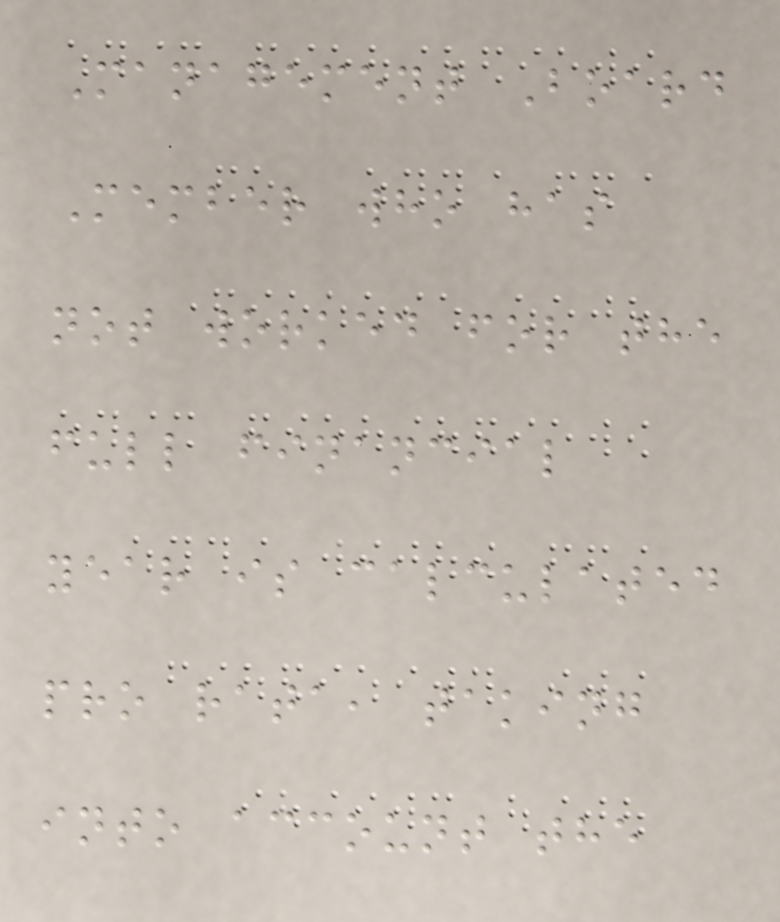Management Board
Member who has
not worked for the
full financial
year is calculated
pro rata, taking
into account the
